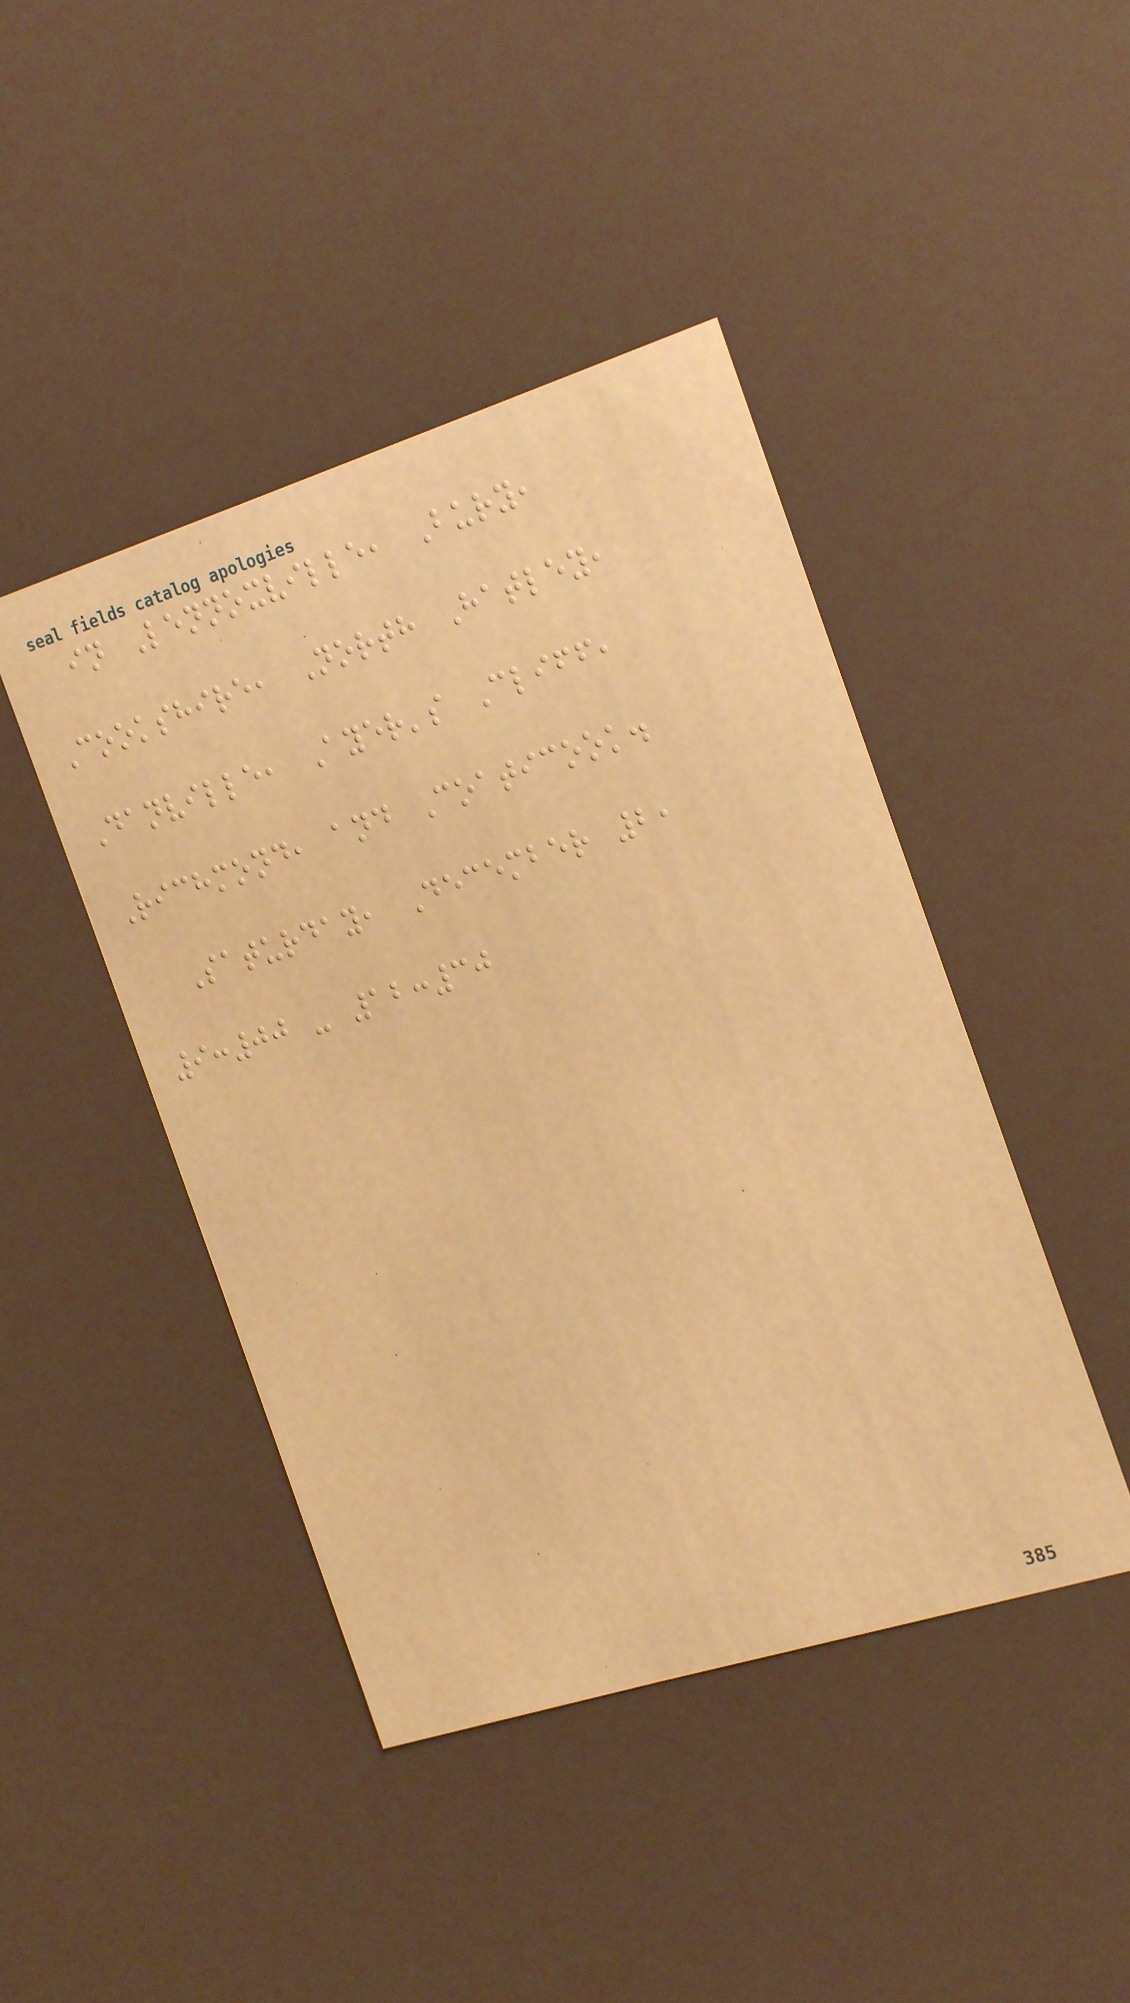in Lennoxville, Bury,
Cookshire, North Hatley,
Danville, Ayer's Cliff,
Richmond, and Coaticook.
Saturday, December 2,
9:00 - 12:30
